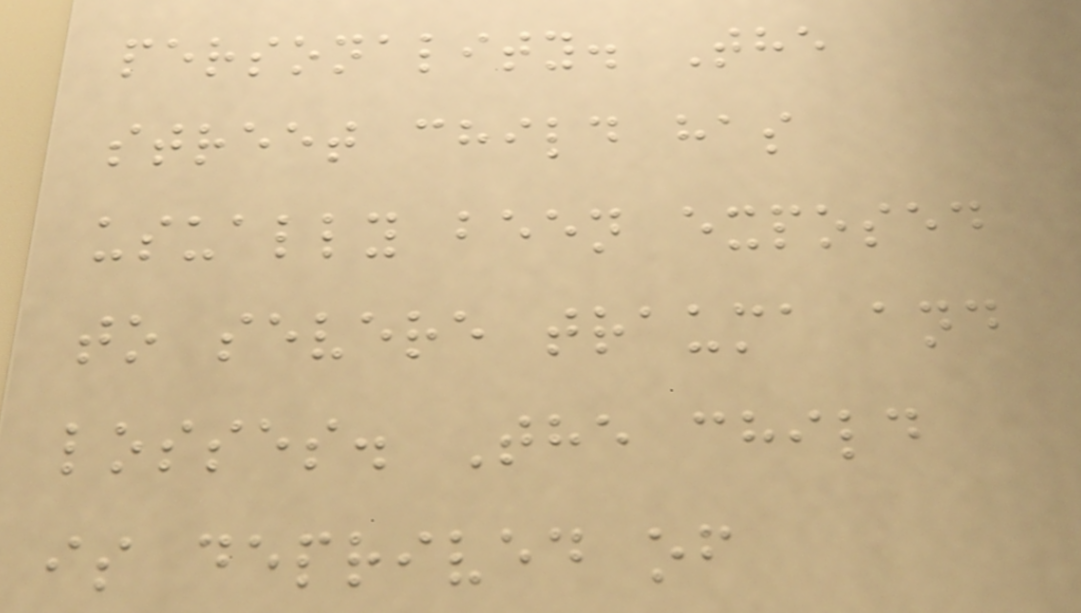personality. The
street child has
usually been exposed
to severe trauma and
losses. The child
is deprived of
